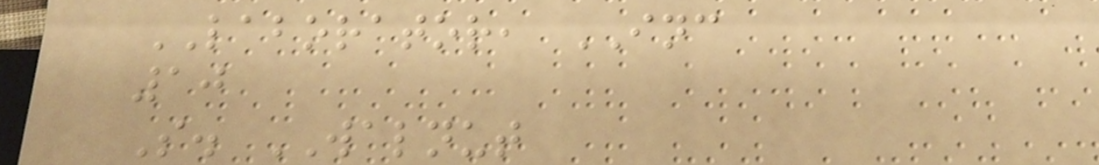LABORATOR, INC
10
S. WALNUT
